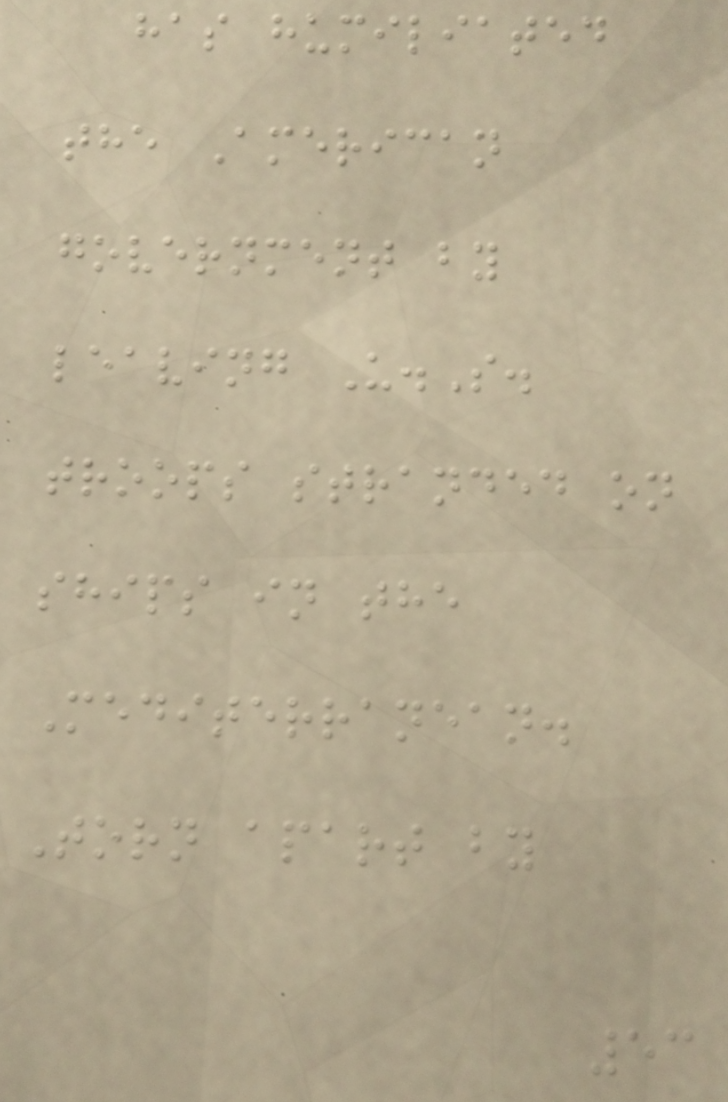has humiliated
the American
government by
leaving U.S.
troops stranded on
ships in the
Mediterranean.
Torn apart by
53
